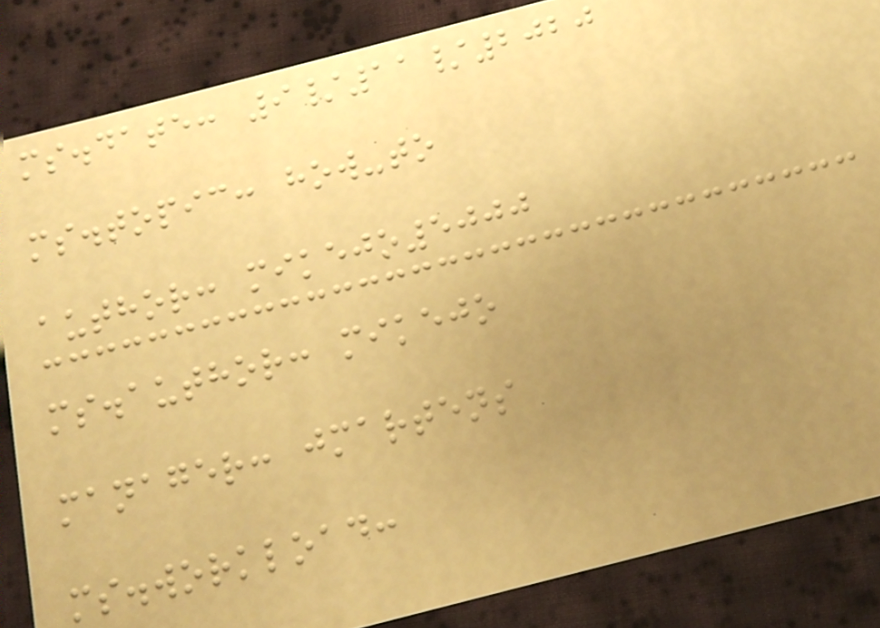ms.date: 9/11/2020
ms.topic: how-to
author: mikejo5000
ms.author: mikejo
manager: jmartens
ms.workload:
